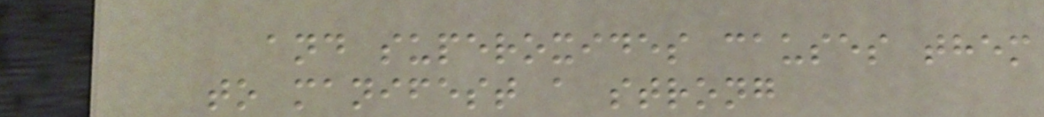and superoxides causes them
to manifest a strong
